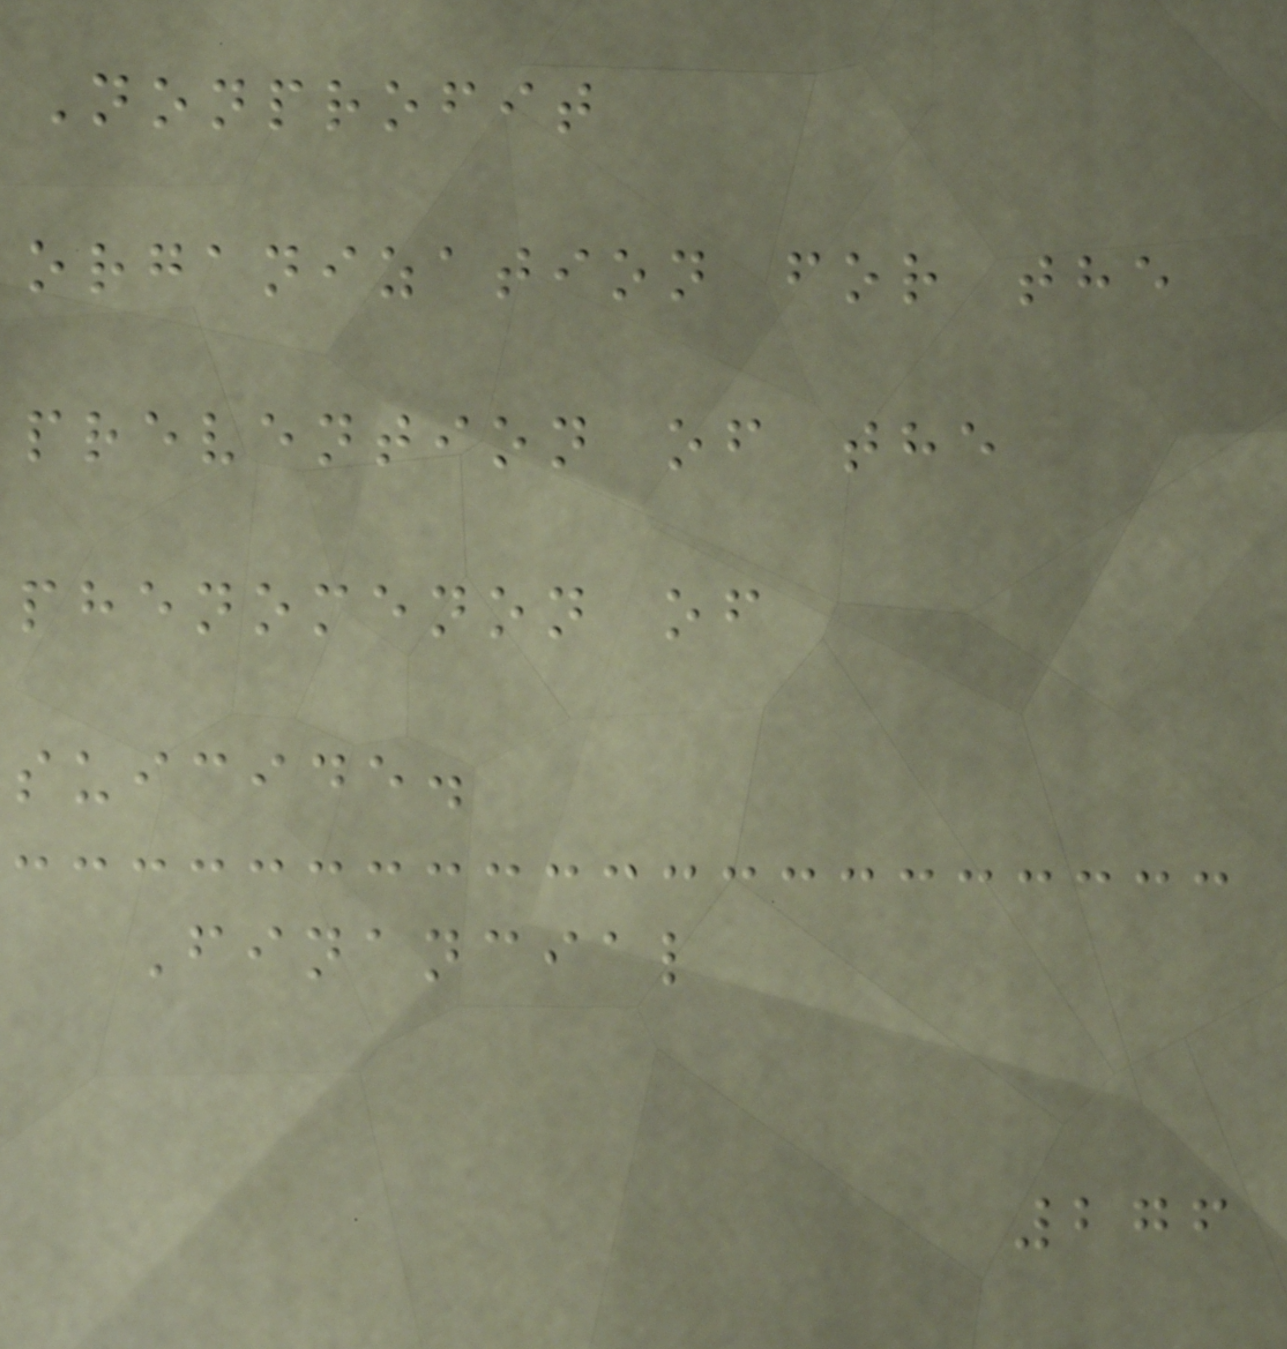Nonprofit
organization for the
prevention of the
phenomenon of
suicide.
Financial
276
